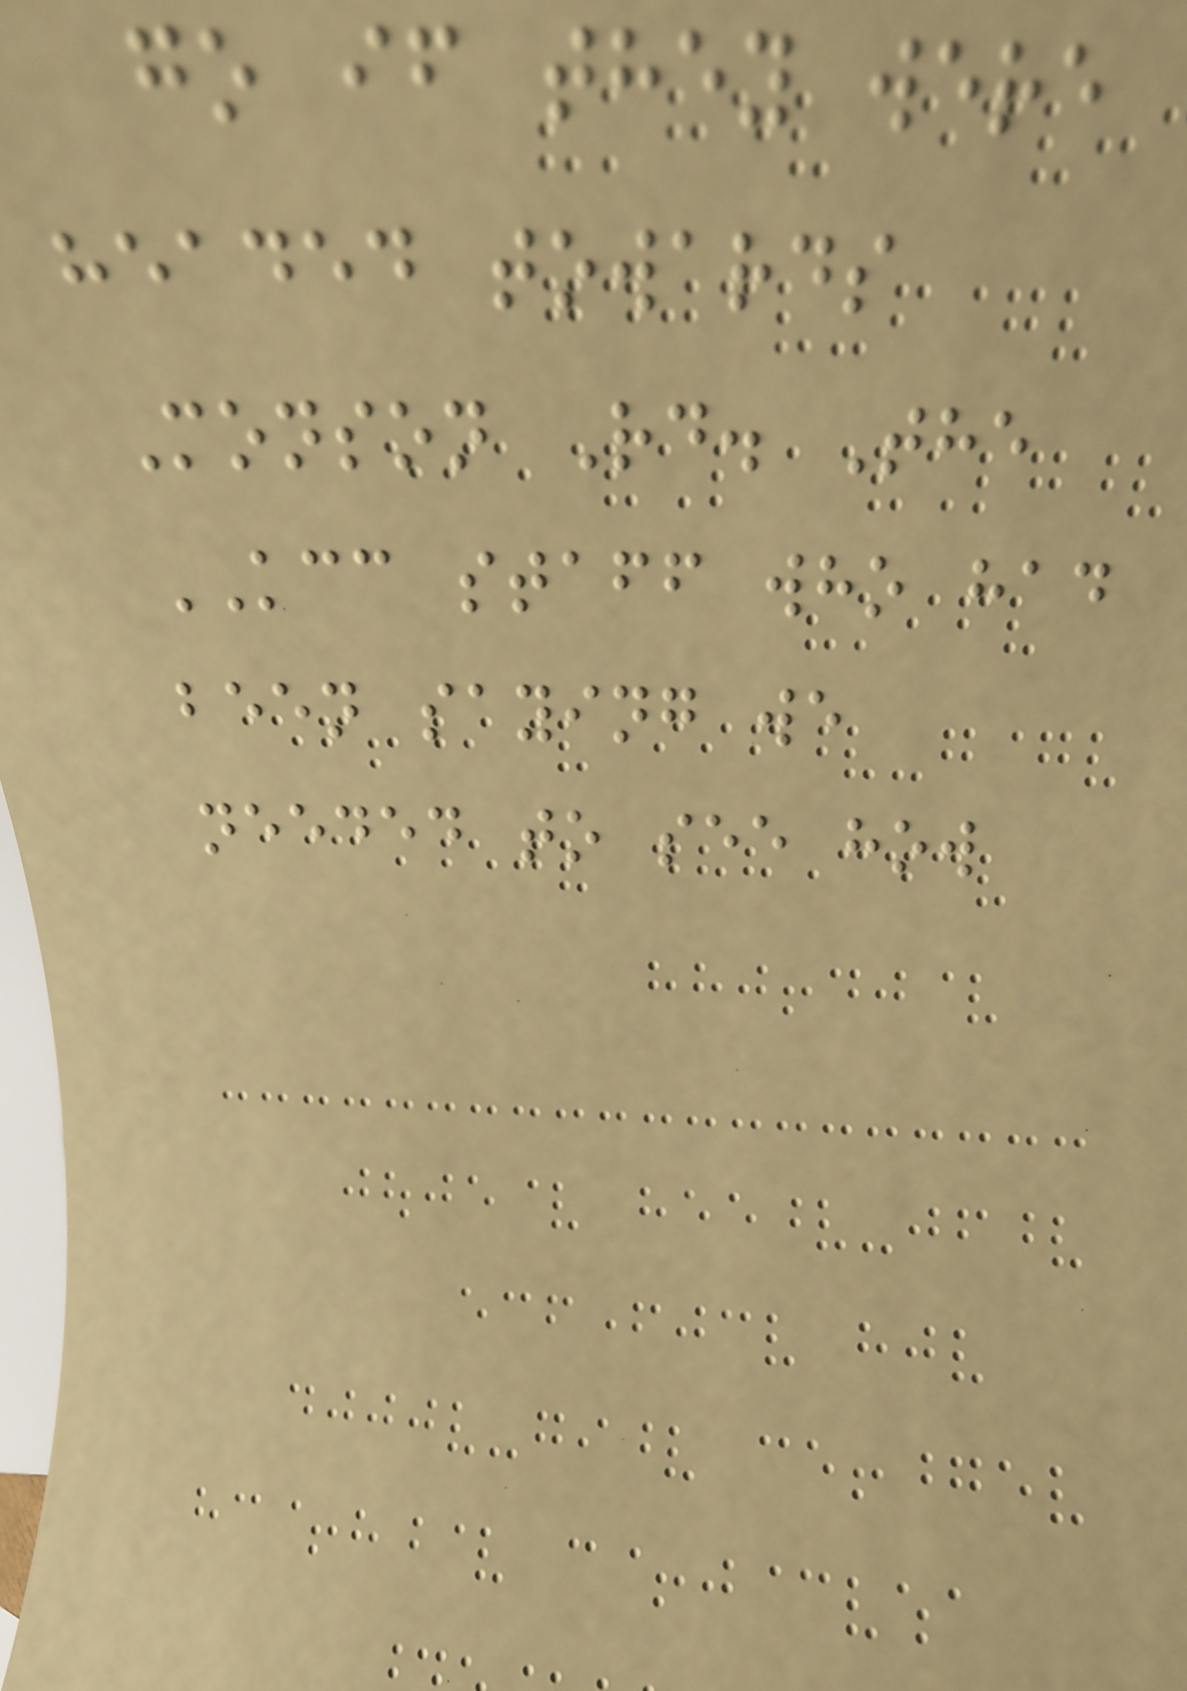go if they were
headed towards
Monson Rd. The
KCC staff who had
been saying we
needed to see how
